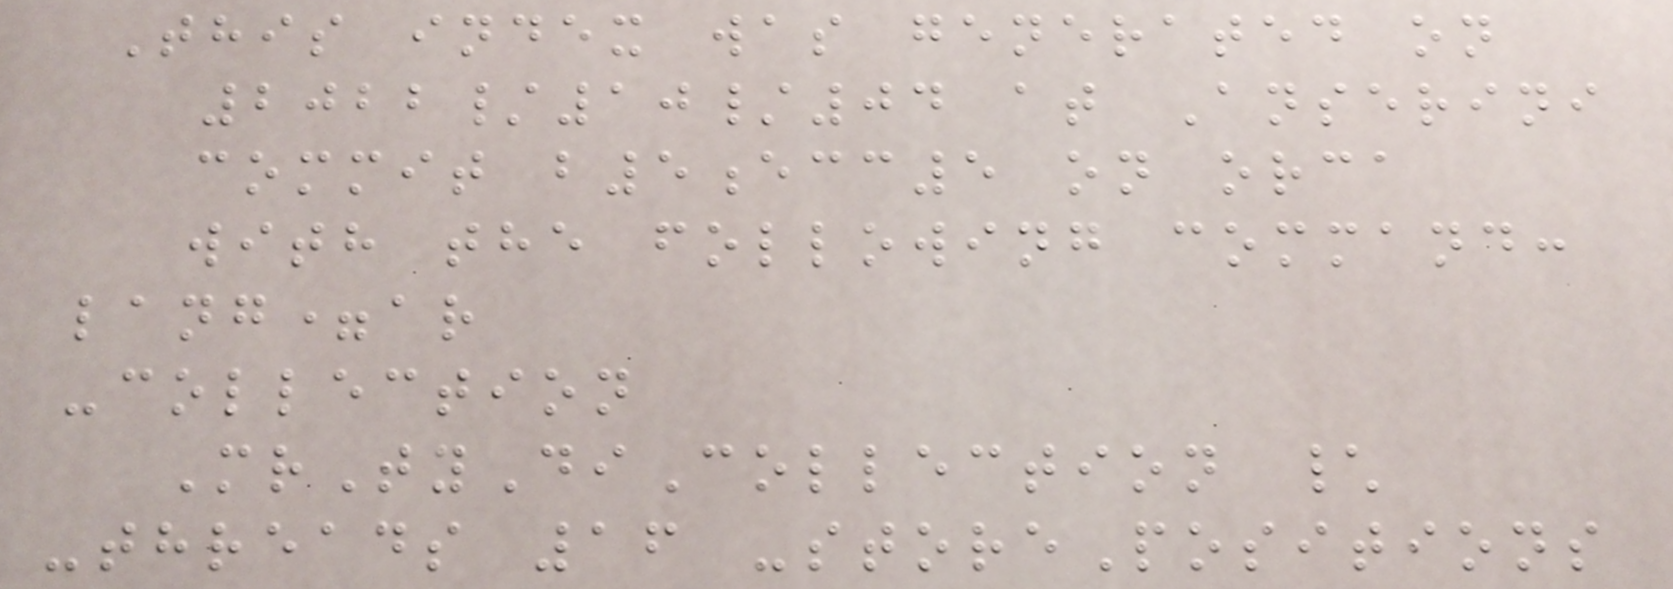This index was generated on
2022/10/04 at Anserini
commit b5ecc5 on orca
with the following command:
lang=ar
-collection
MrTyDiCollection \
-threads 16 -storePositions
